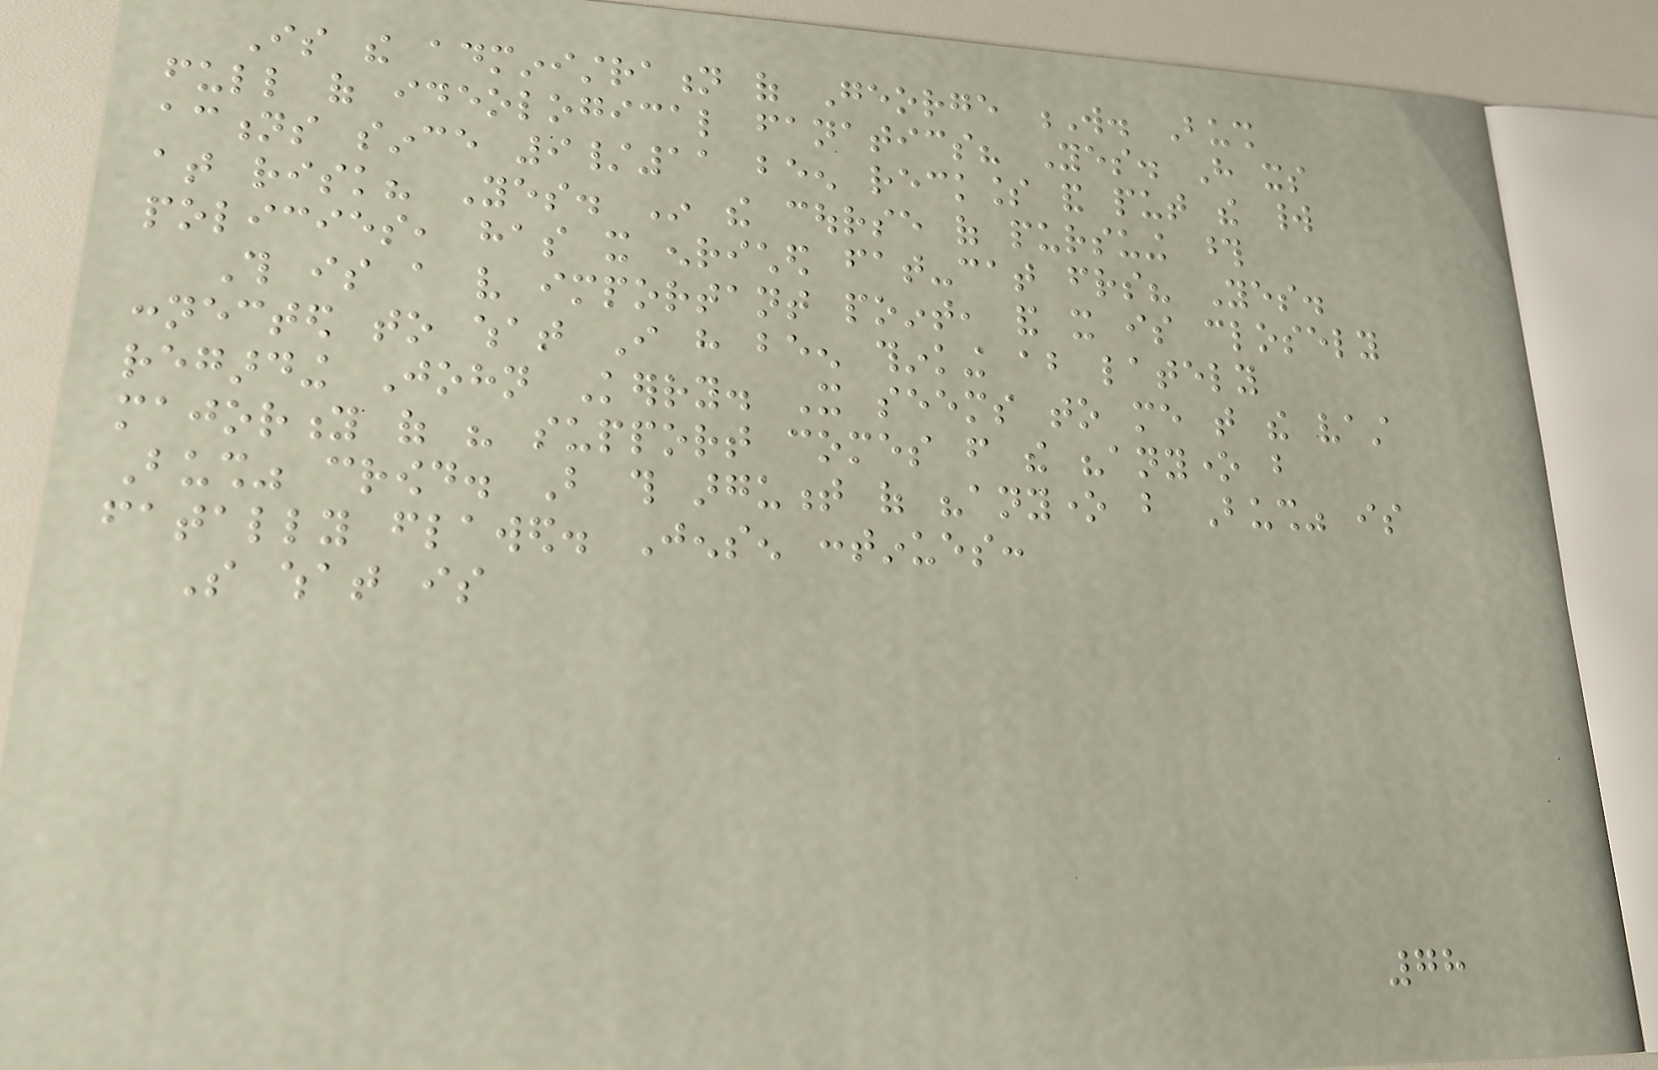Is the administration of George W. Bush
full of ideological fanatics? Yes. Have its
actions since 9/11 been reckless and put the world
at risk? Yes. In the course of pursuing those
policies, has it enriched fat-cat friends? Yes.
This is a very important point, and it is closely
connected to what I have been thinking about lately
regarding John Kerry. It seems to me that the vast
majority of his support comes from the "anyone but
Bush" crowd. But this argument of "anyone but Bush" is
fatally flawed. Jensen continues:
So what is
78
